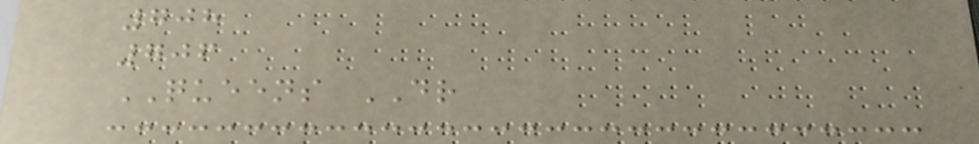708
706
QUEENS DR
